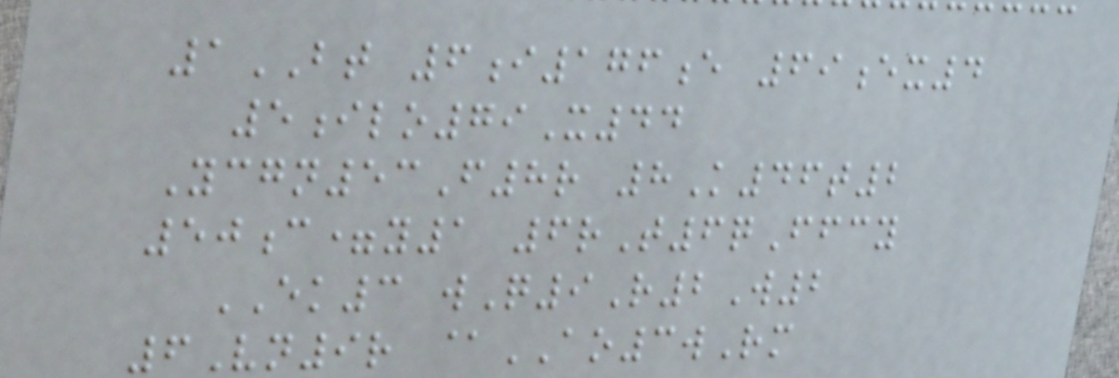1BT 6i176e 69ex4
5ilo79X44
Ycgn53F8r 8K46t2
50c=y1 6rT6qFfcy
EK3 wQ9R2W2
6Vn9r @AO3wRm
